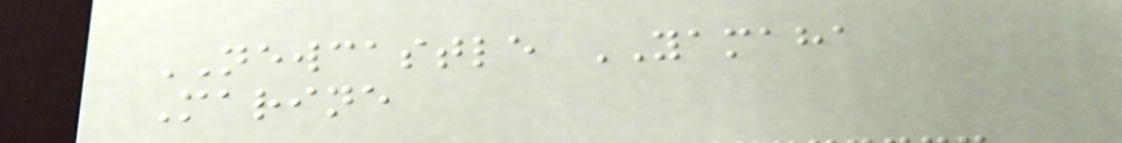NEWCASTLE YAMAHA
Marine
